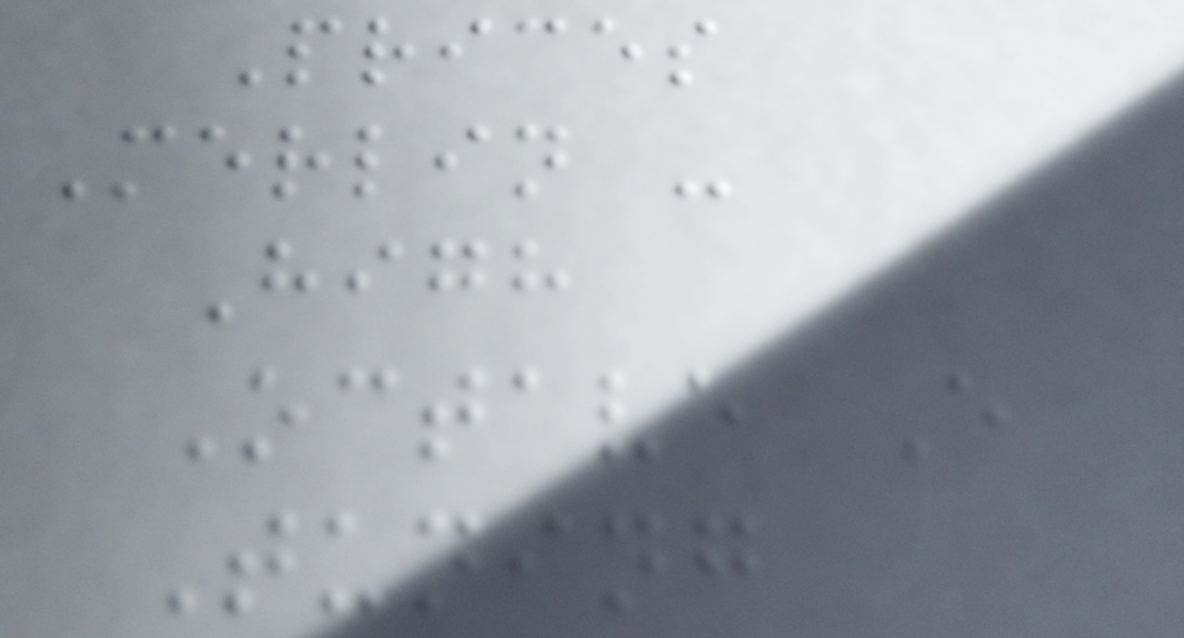Prices
Merlin -
High
Octave E
Tuning
